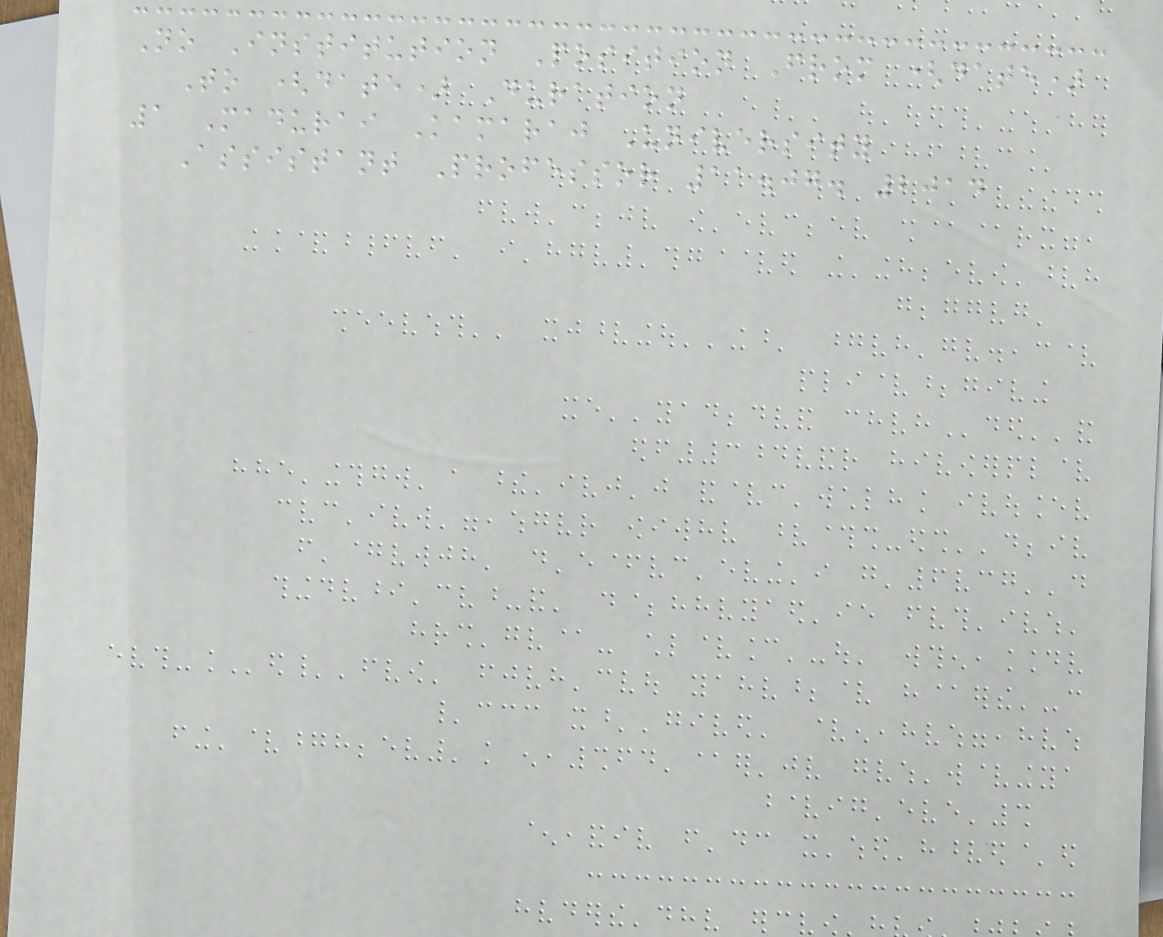No Institution Position From (date)
To (date) Duration
1 Madurai Kamaraj University
Assistant Professor 11.07. 2014
